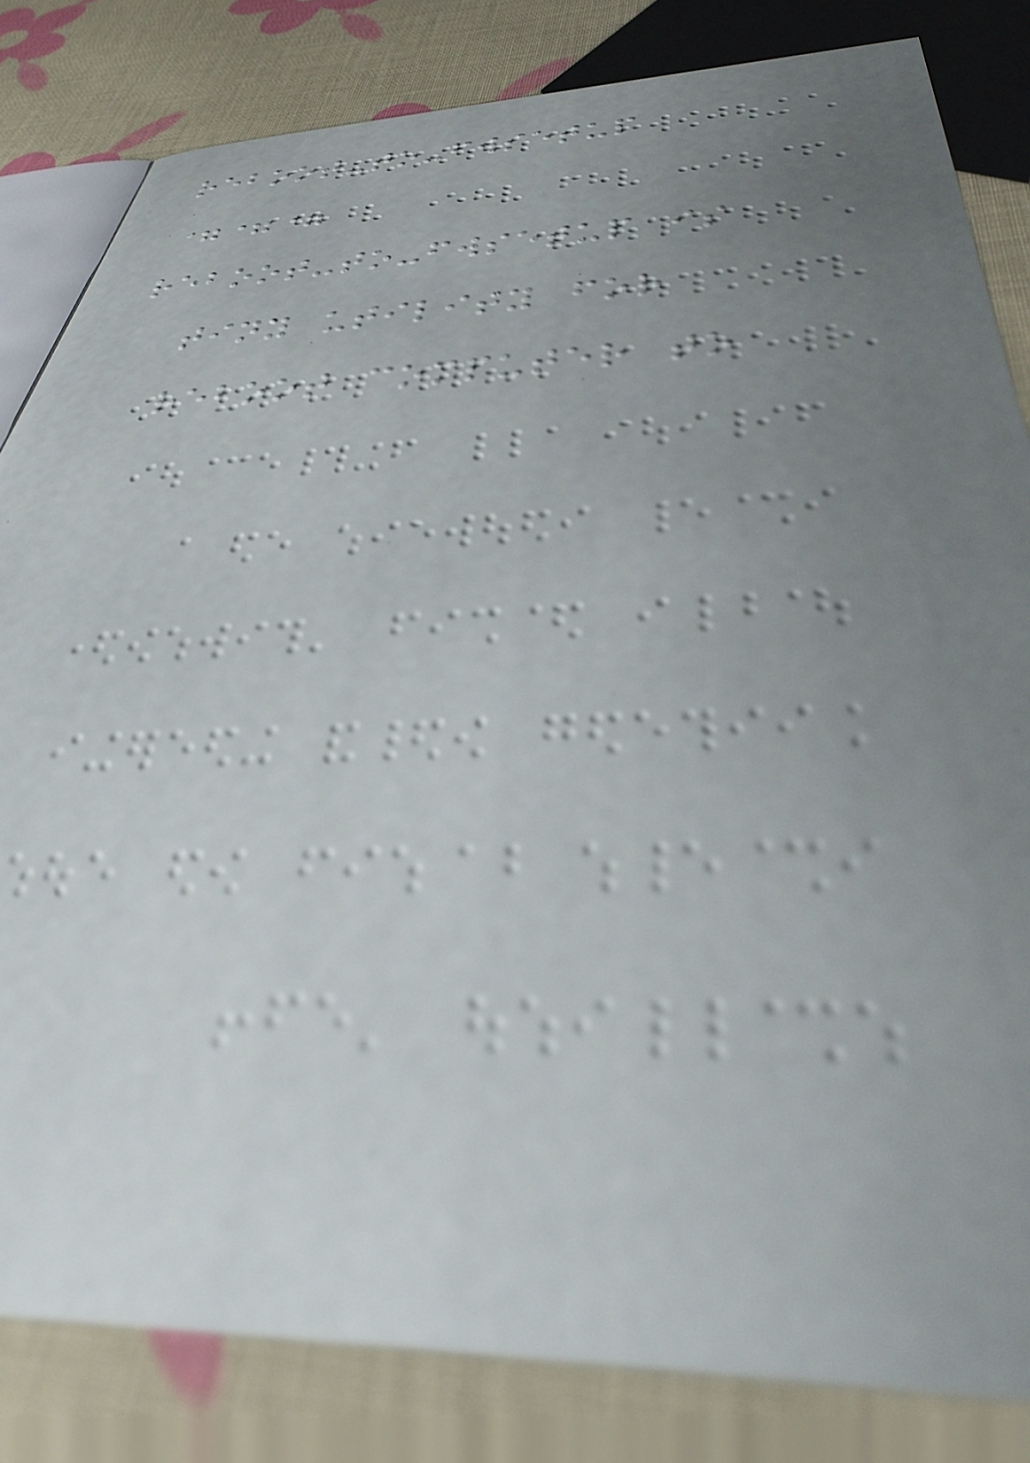reboot-to-fwsetup
===
reboot-to-fwsetup is
tiny utility for
reboot computer to
